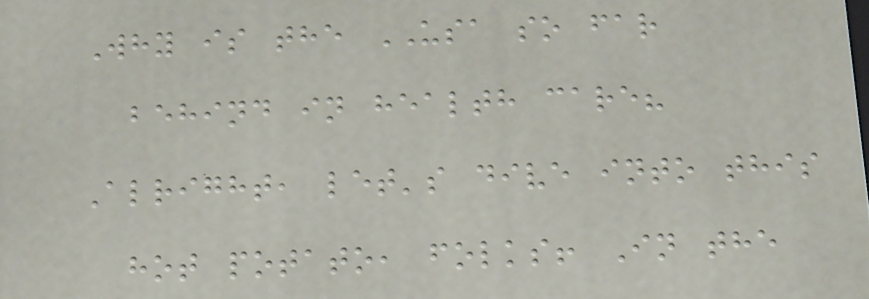Why is the USA so far
behind in health care?
Alright, let's dive into this
hot potato, folks! In the
